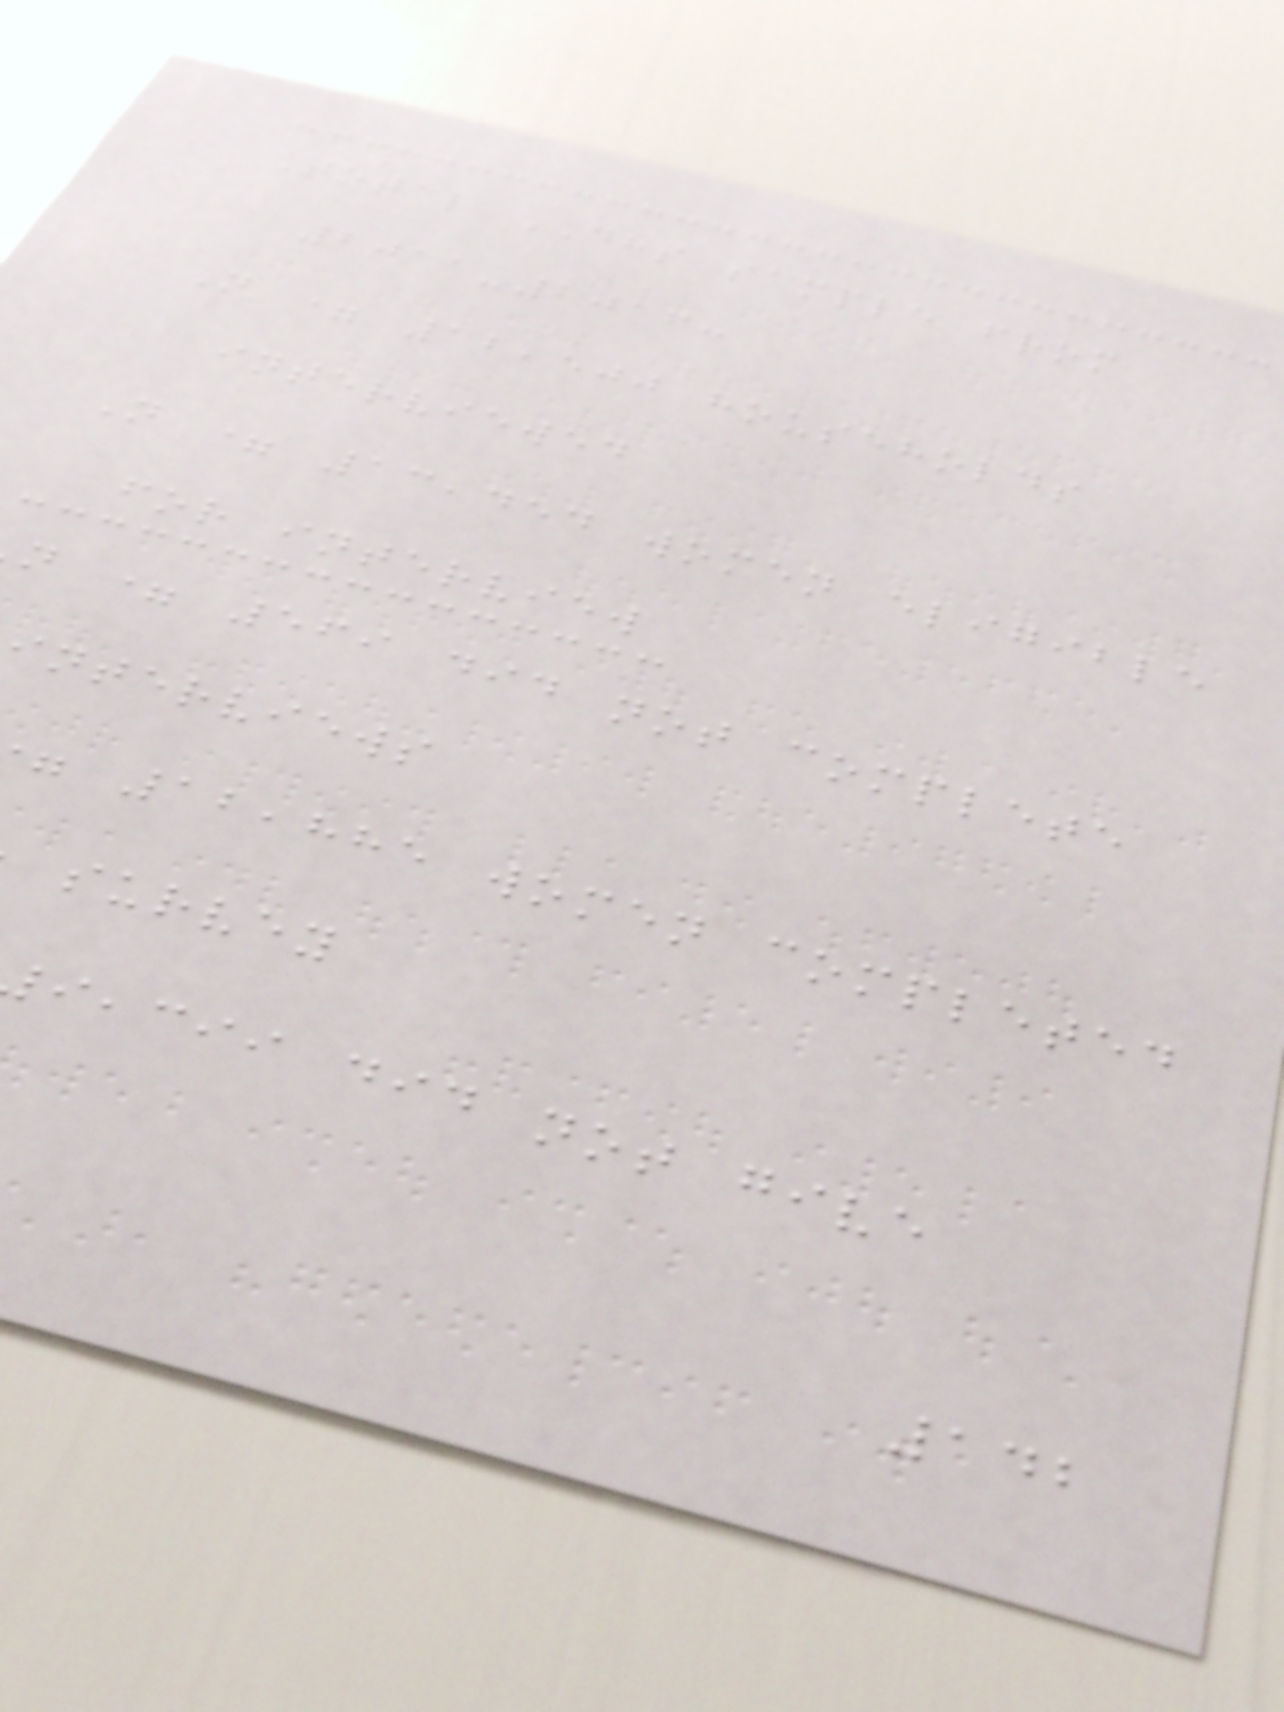Total DHS sample from
2011-2016:
N = 12,500 households
interviewed
N = 13,454 women eligible
for interview
n = 569 did not complete
interviews
12,885 women completed
survey
,cii did not give
142
